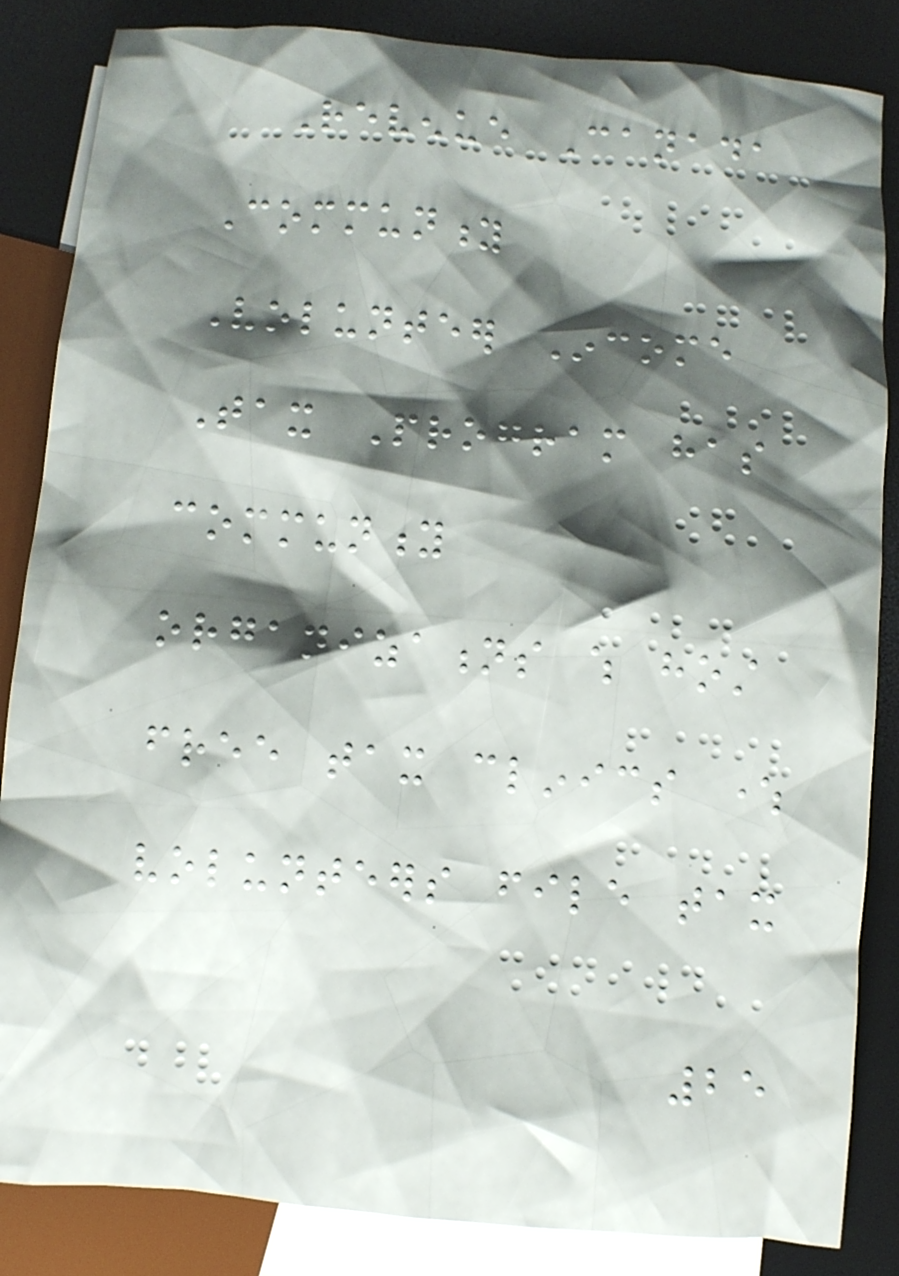Revenue Canada
Community
Volunteer Income
Tax Program has
community
organizations which host
free tax clinics where
volunteers file tax
25
